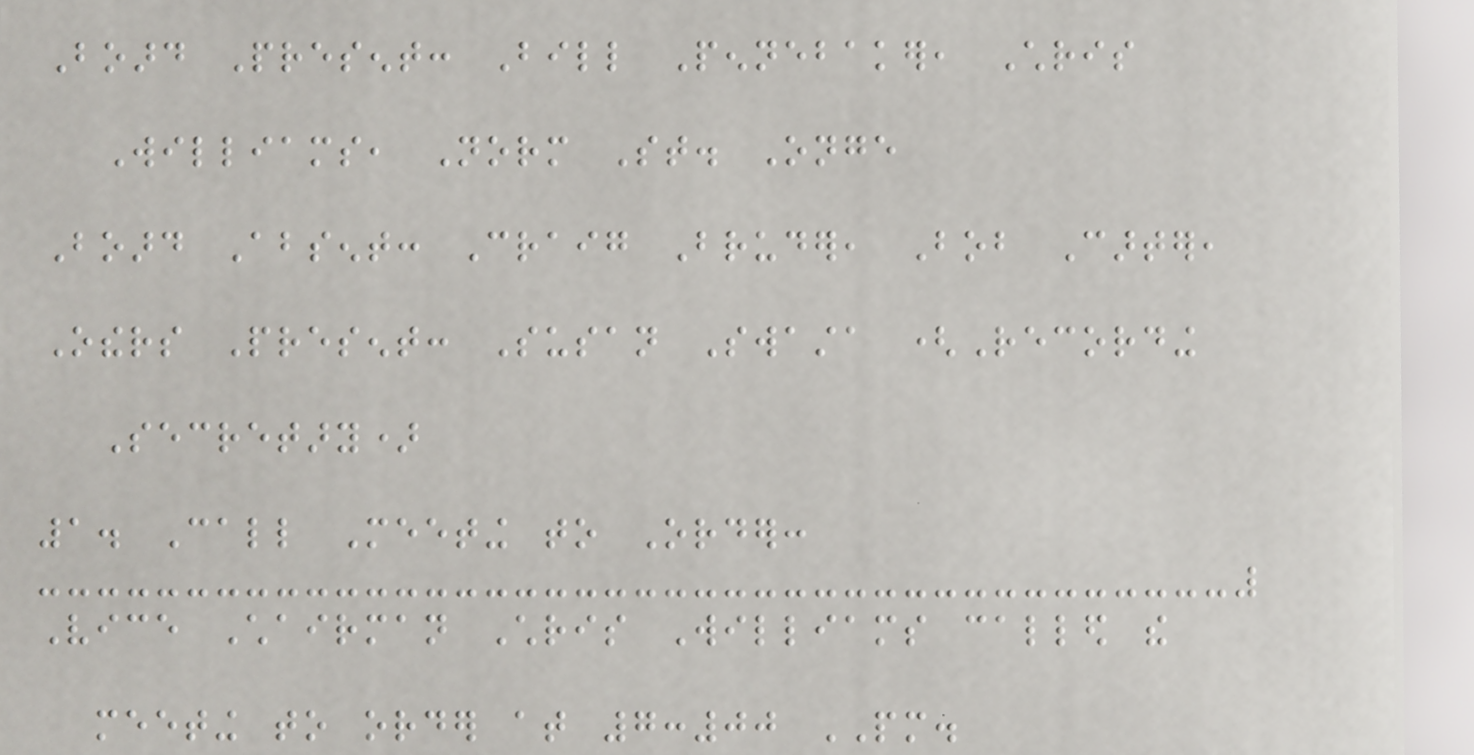Board Present: Bill Pennebaker, Chris
Williams, Norm St. Onge
Board Absent: Craig Bruder, Bob Carter,
Others Present: Susan Swasta (Recording
Secretary)
1. Call Meeting to Order:
Vice Chairman Chris Williams called the
meeting to order at 7:00 PM.
